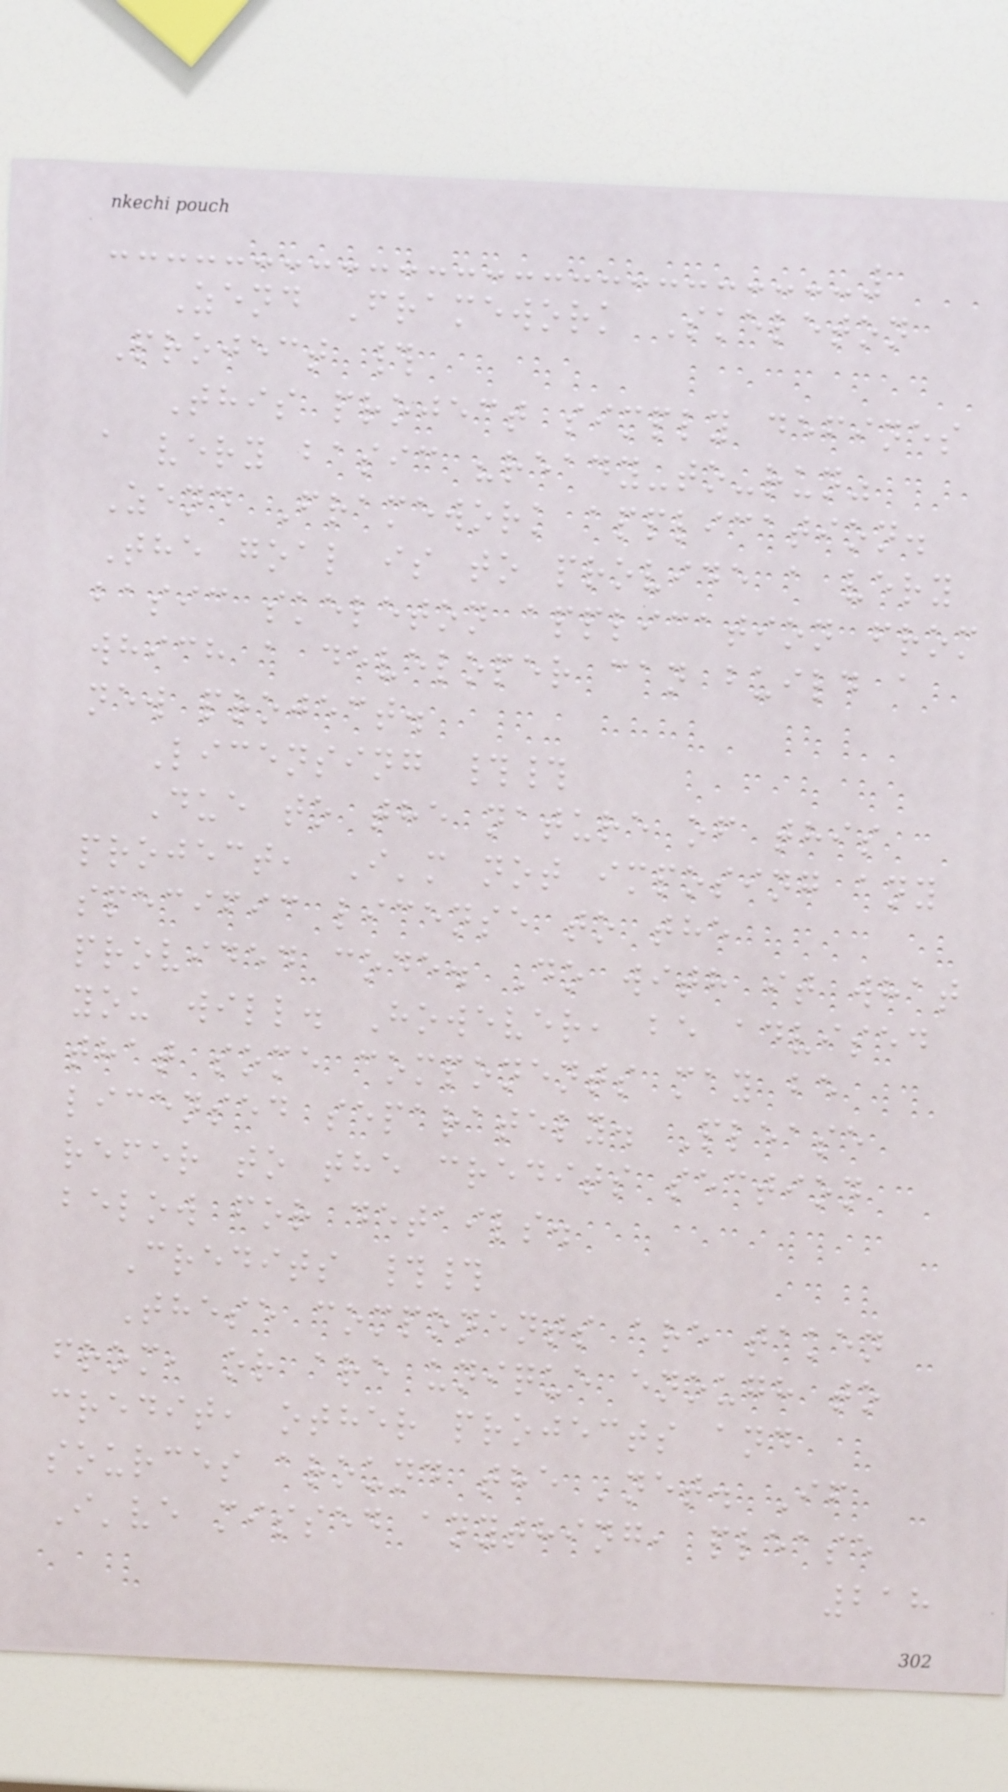Zend Framework Skeleton
Project #
This project simply defines
a very basic "ready-to-run"
Zend Framework application.
The goal is to provide a very
basic skeleton application from
which a developer can build a
new project.
Licensing ##
Due to the nature of this
project, I'm not imposing any
specific license to the
provided code. Do with it what
you will. However, be advised
that some components may be
licensed separately. Please
refer to the credits section
below for details.
Credits ##
These components are taken
from, or are unique enough to
credit, other projects and
sources around the 'net. If
I've missed anything, please
218
